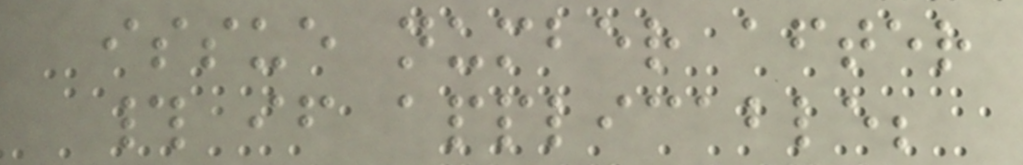issue number after
# if applicable;
